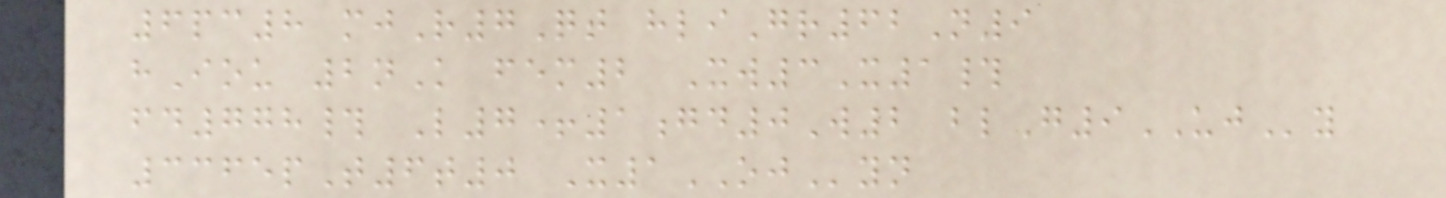6pc8 mjR7Qt hliGr62N9
hIou 2nK fem2 Xw3X1#
fd778# L7+1gd0W2 blG9UJy
3365pT6t0 X1OJyn
